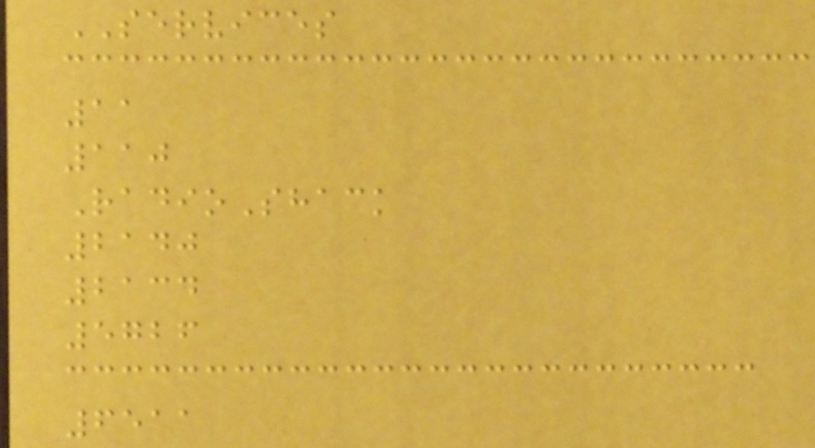SERVICES
11
110
RadioShack
2140
2134
5726
6511
